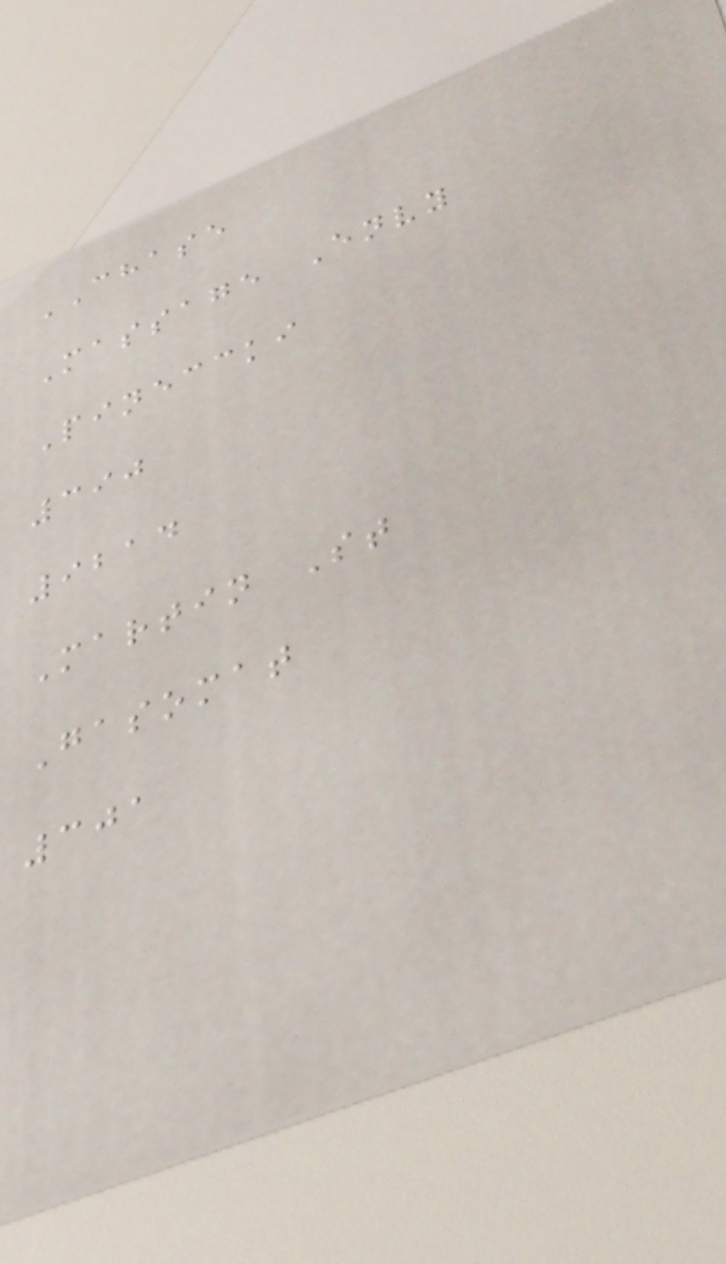CHASE
Massage Envy
Pineccki
390
9214
Martin St
Gasomat
301
